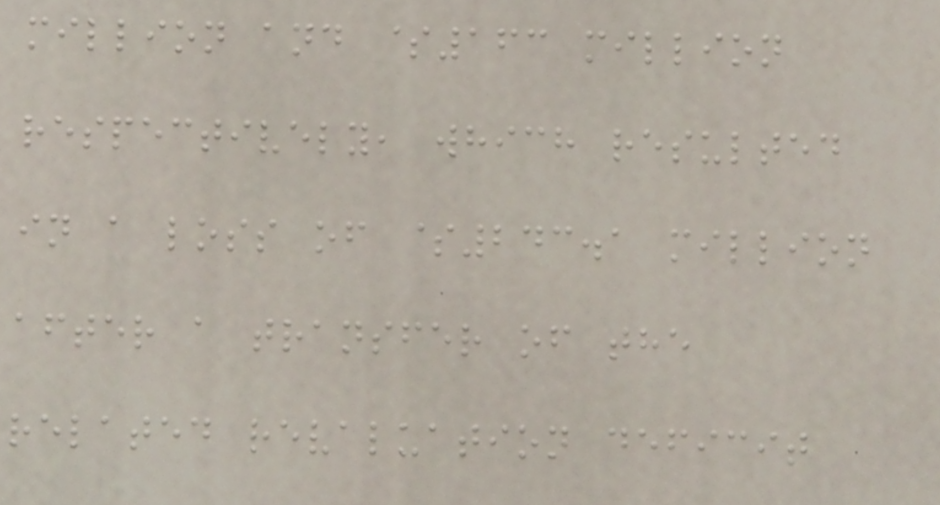million and $163 million
respectively, which resulted
in a loss of $243.1 million
after a transfer of the
related revaluation deficit
